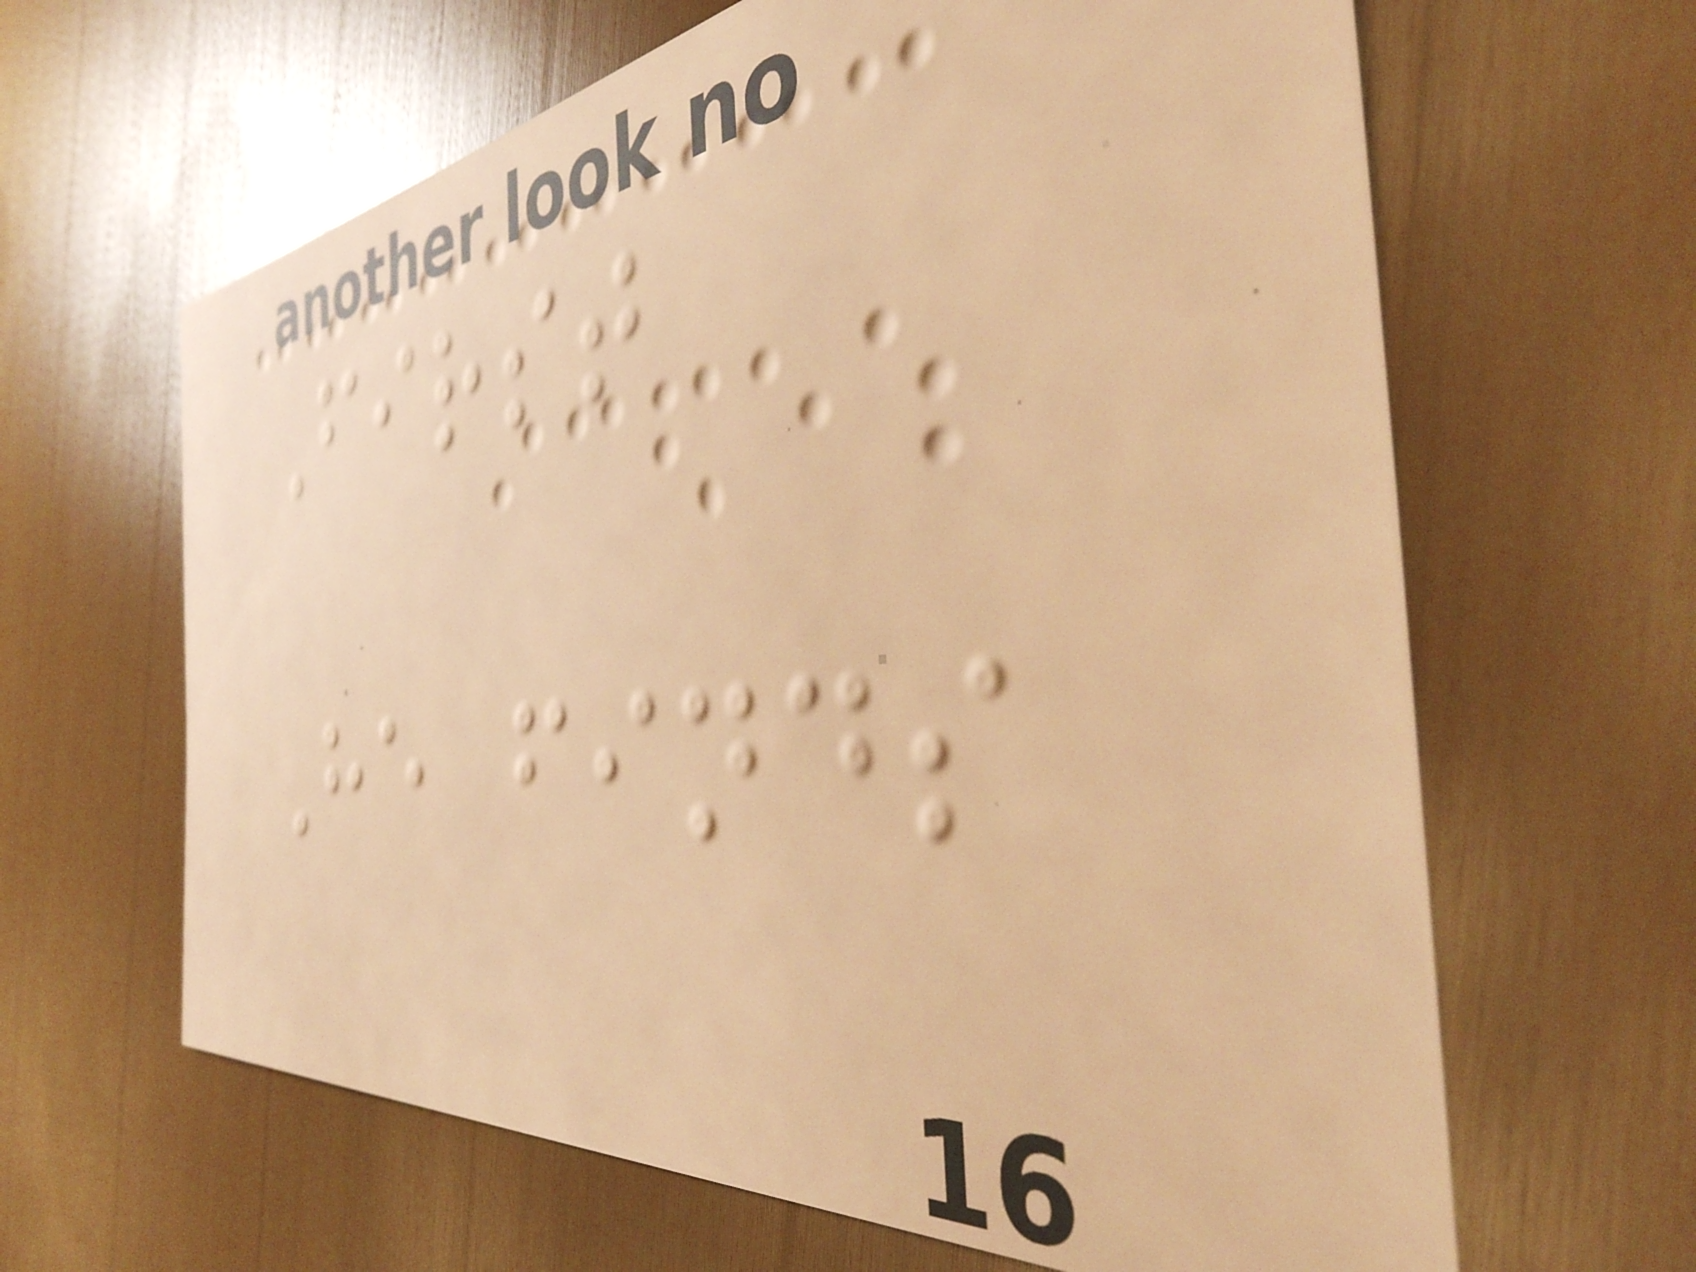First
He finds
